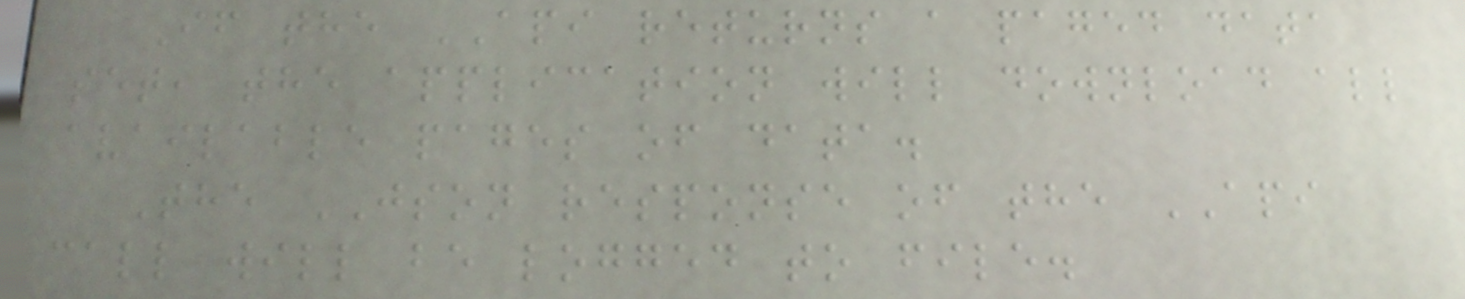If the API returns a paged data
set, the application will download all
available pages of data.
The JSON response of the API
call will be logged to file.
